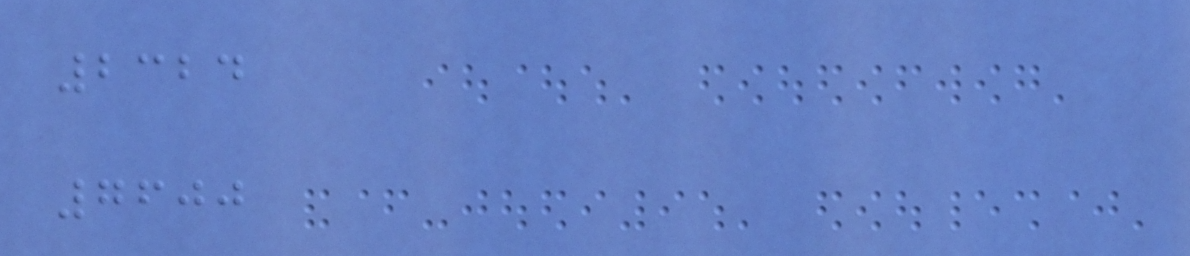2324
7600
